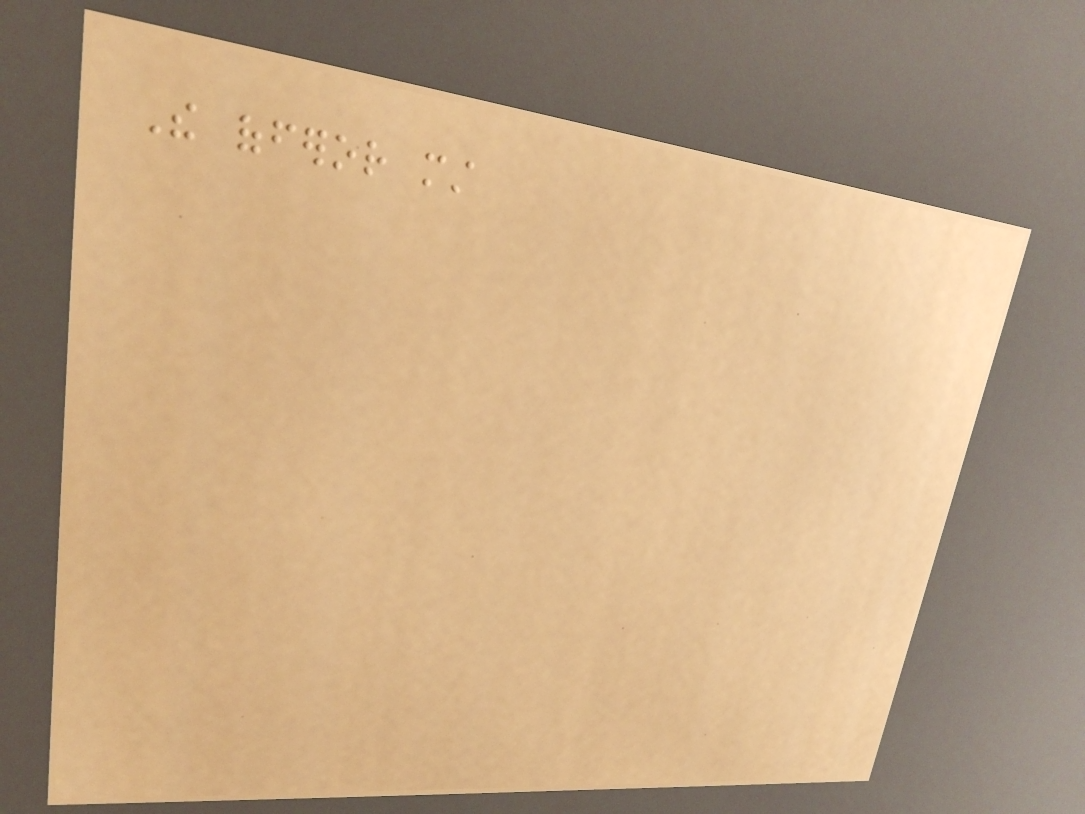The offeror must
